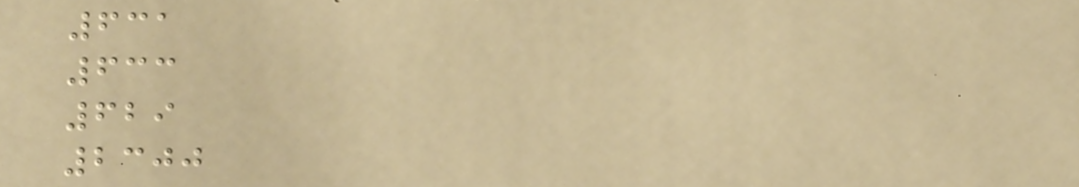631
633
629
2300
